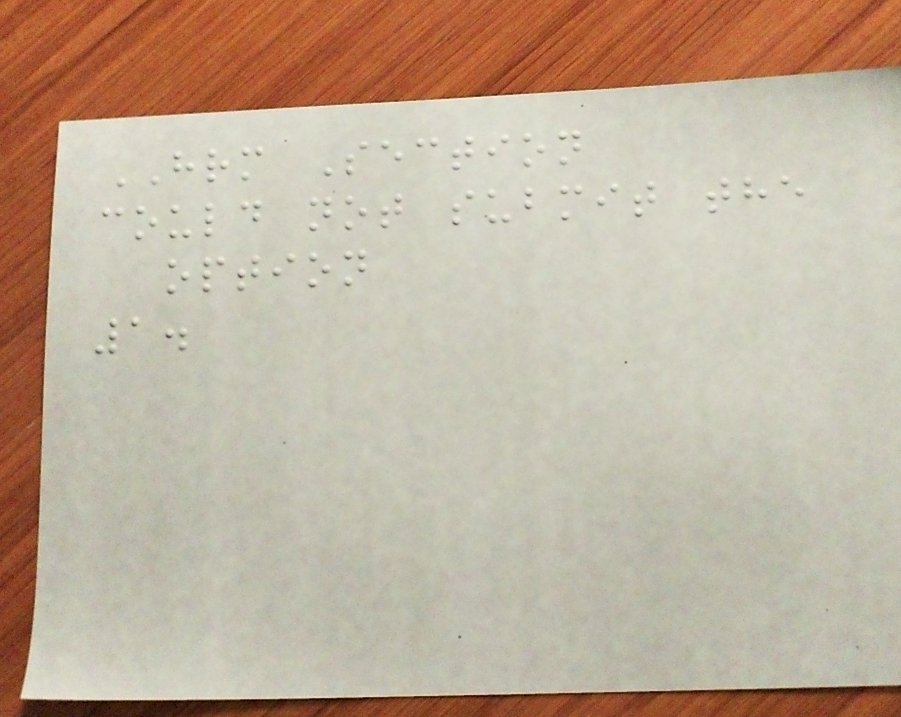HRM Section
could not submit the
option
1.
